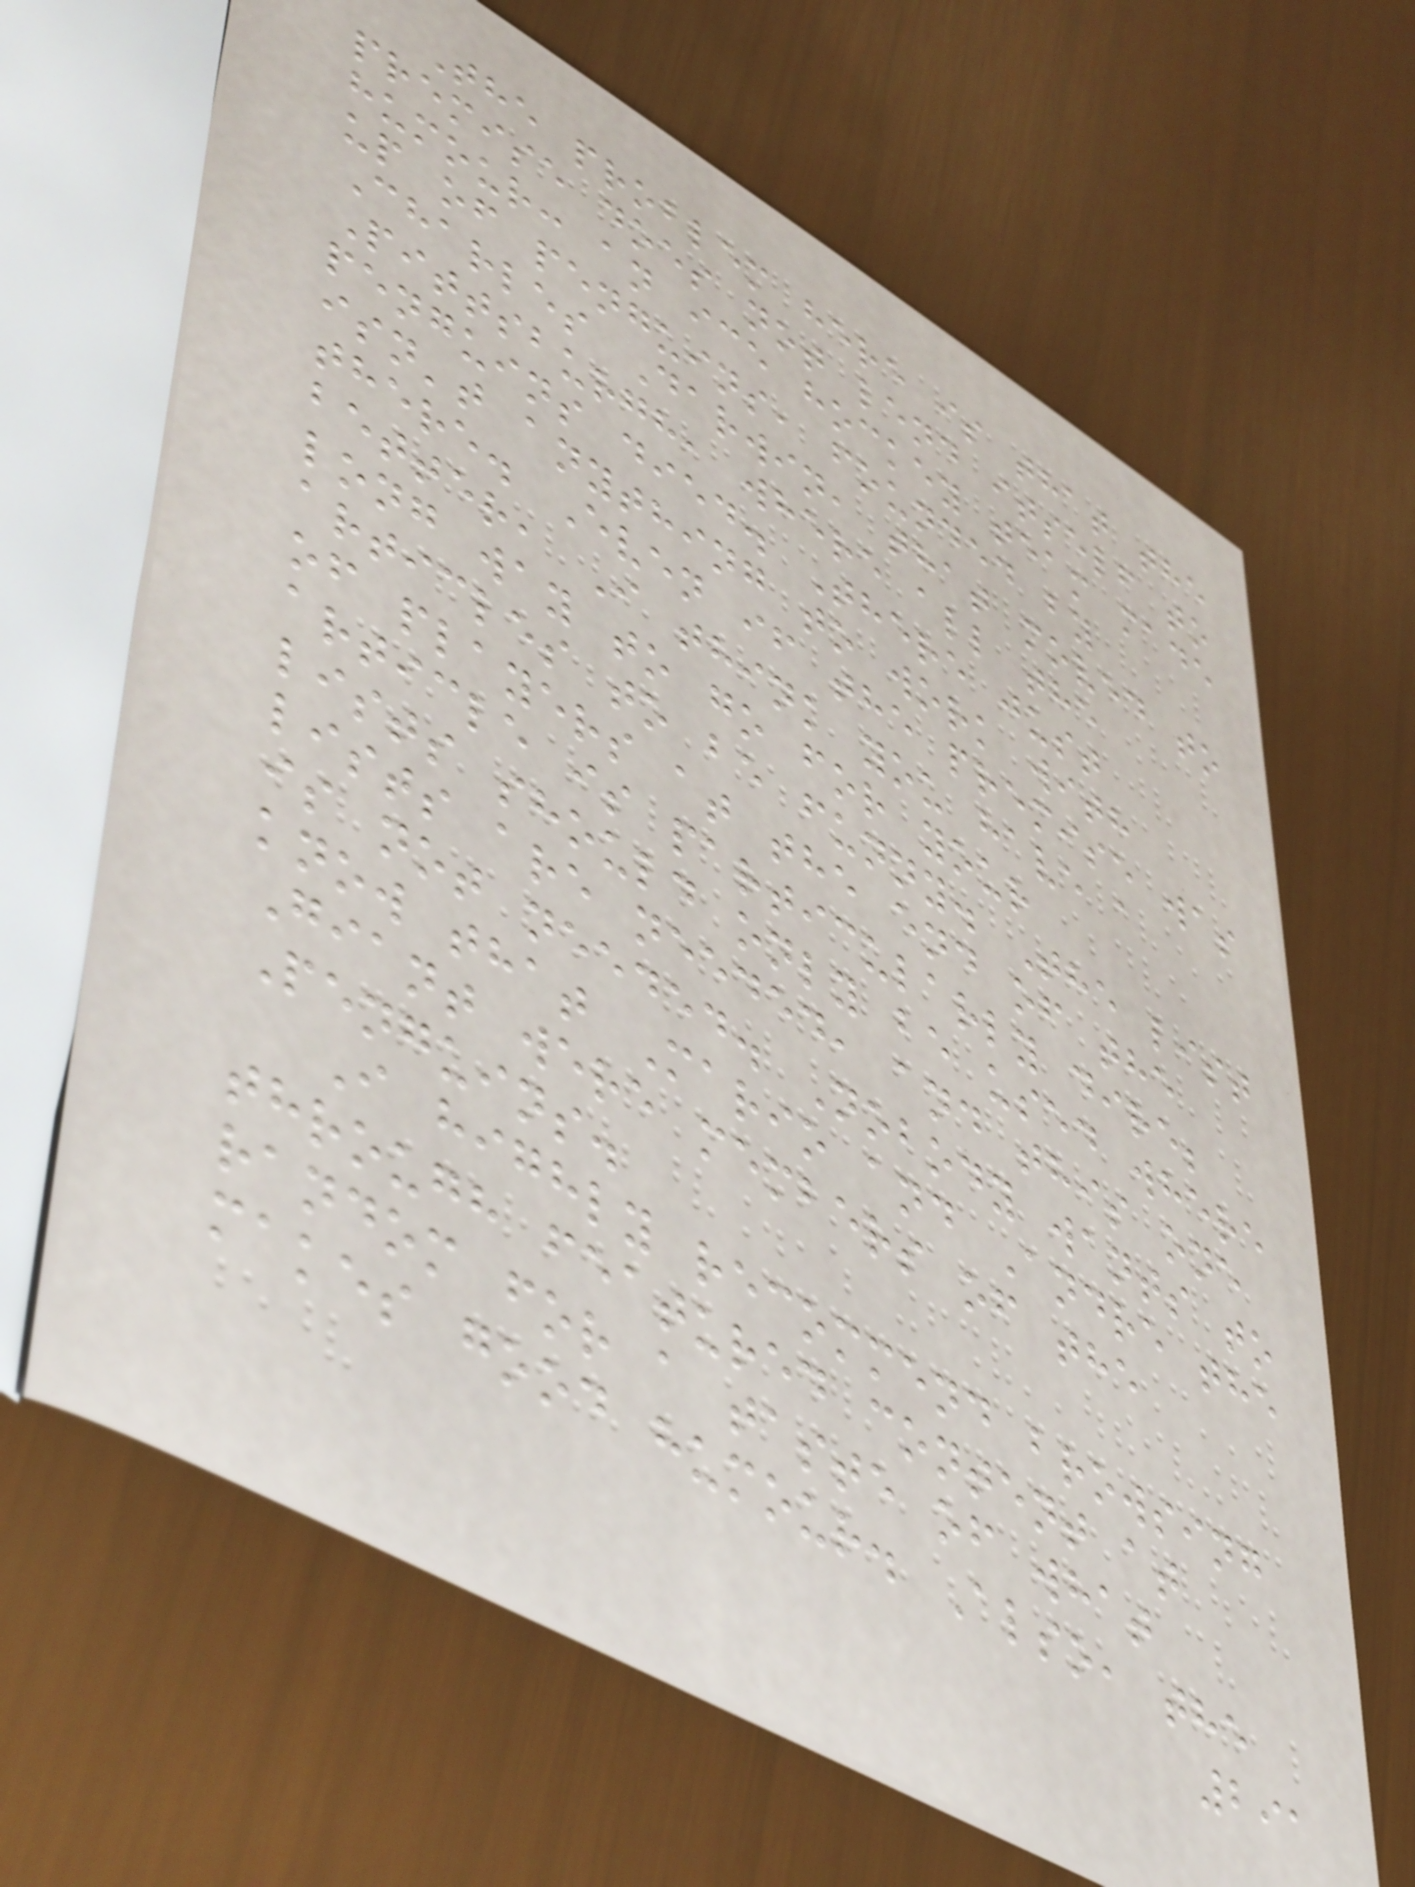The problem here is that the
premise does not lend itself to
humour: an ice hockey team made
up of penguins, founded by
Charles Darwin, that moved to
Pittsburgh, where all the
penguins died. There just
isn't anything to work with
there. Even if the premise was
better, I think you have a
long way to go for your
articles to be funny. The list
of players at the end of the
article is particularly dire;
lists should only be used where
lists are needed, and this one
is not needed. Nobody wants to
know that Mario and Andre the
Giant were members of the
Penguins.
I highly recommend browsing
through featured content at
random for a taste of what
makes good humour. Also, the
291
